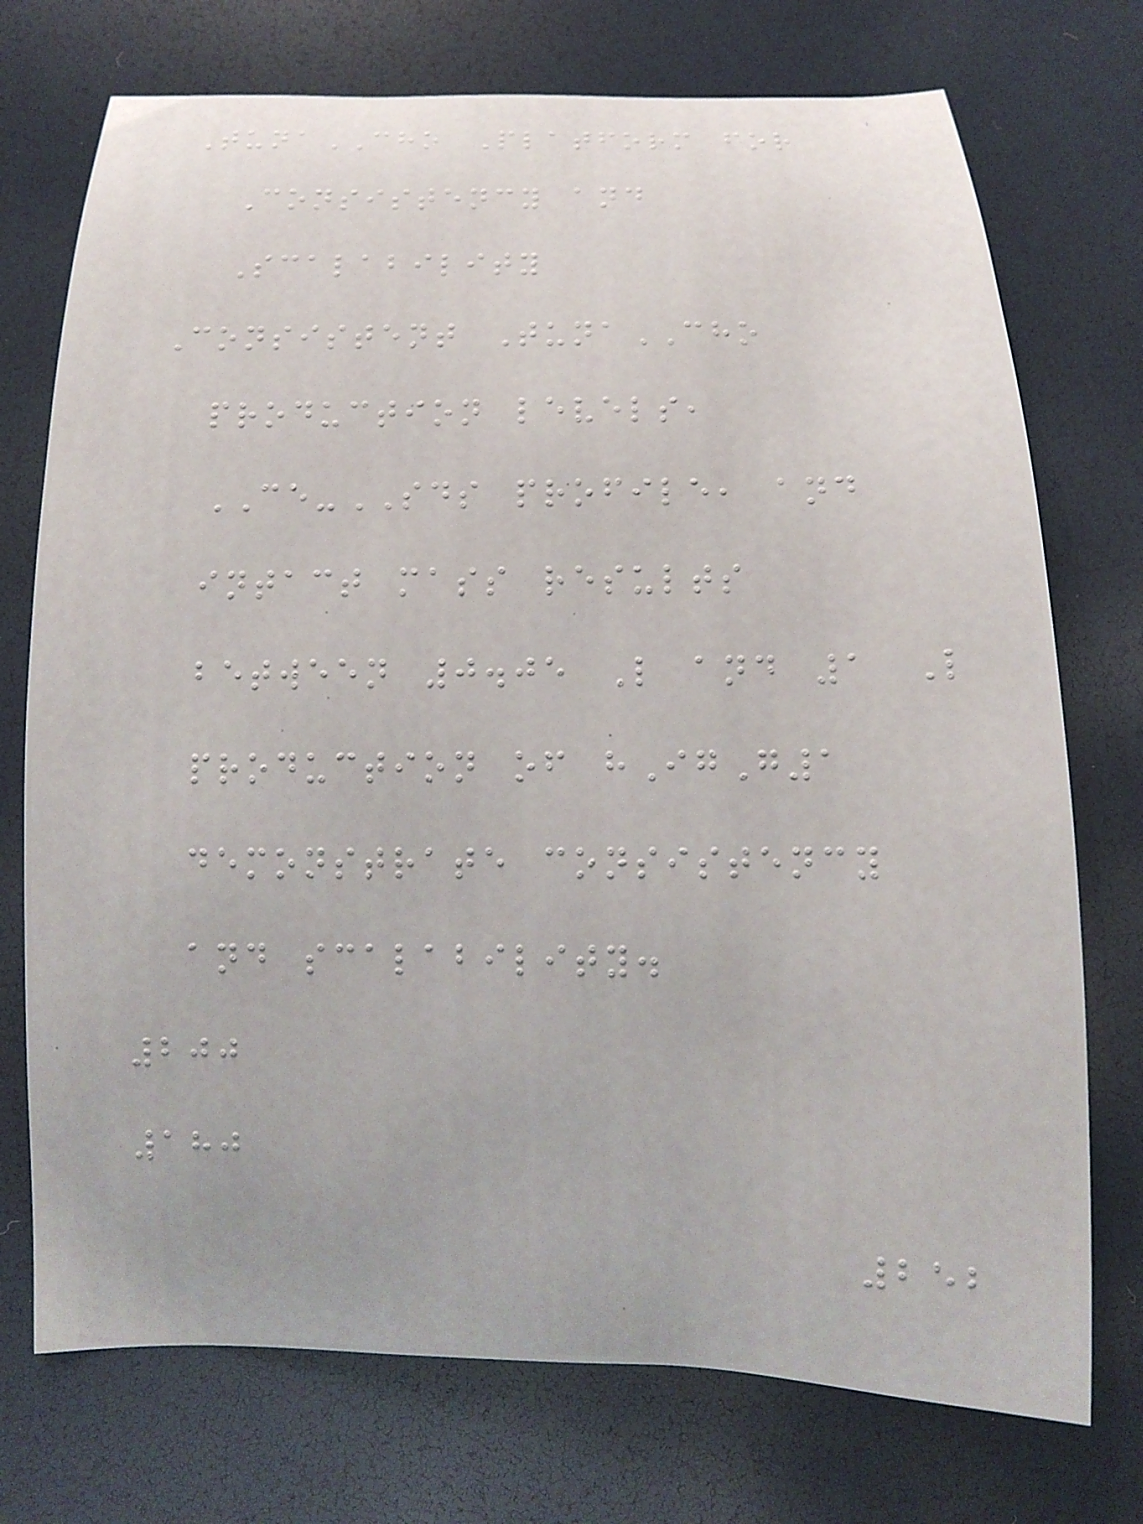TunaCHO Platform for
Consistency and
Scalability
Consistent TunaCHO
production levels,
CE-SDS profile, and
intact mass results
between 0.05 L and 1 L
production of hIgG1
demonstrate consistency
and scalability.
200
180
252
